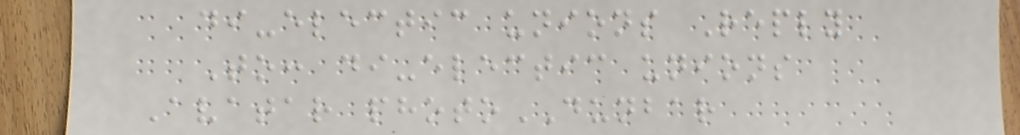di-electic unions Reply
To: di-electic unions
Avatar photoDUNBAR
